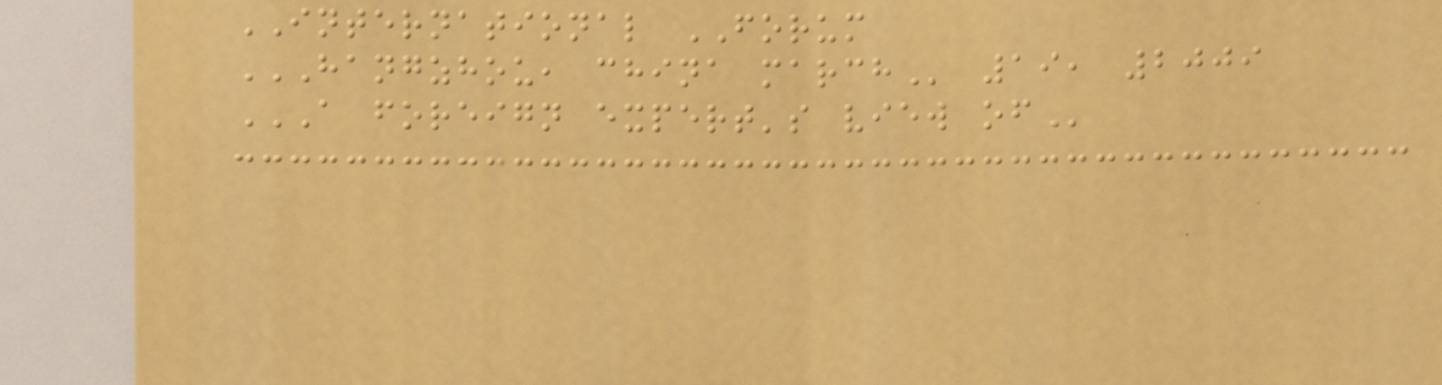INTERNATIONAL FORUM
HANGZHOU, CHINA MARCH 19, 2009
A FOREIGN EXPERT'S VIEW OF
